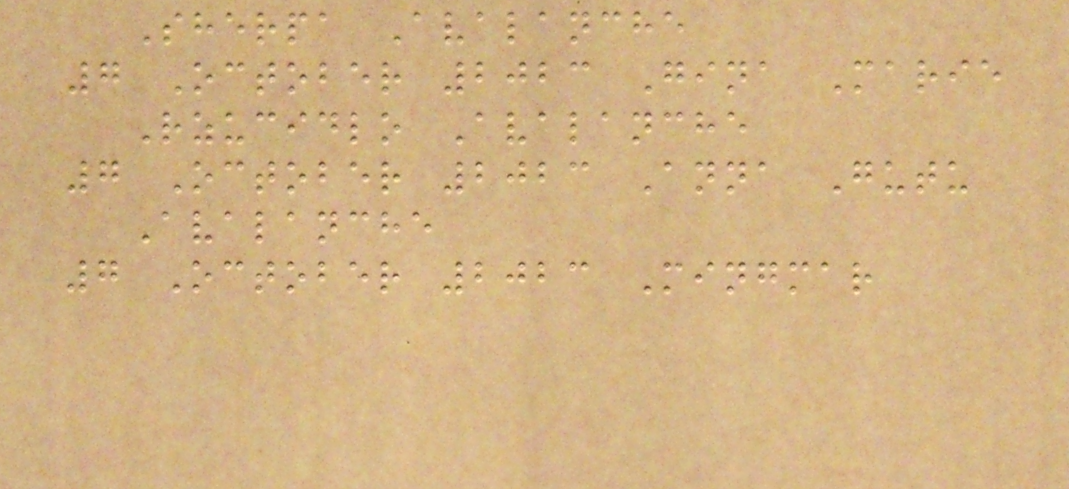Sherpa Avalanche
7 October 2023 Gina Marie
Rzucidlo Avalanche
7 October 2023 Anna Gutu
Avalanche
7 October 2023 Mingmar
